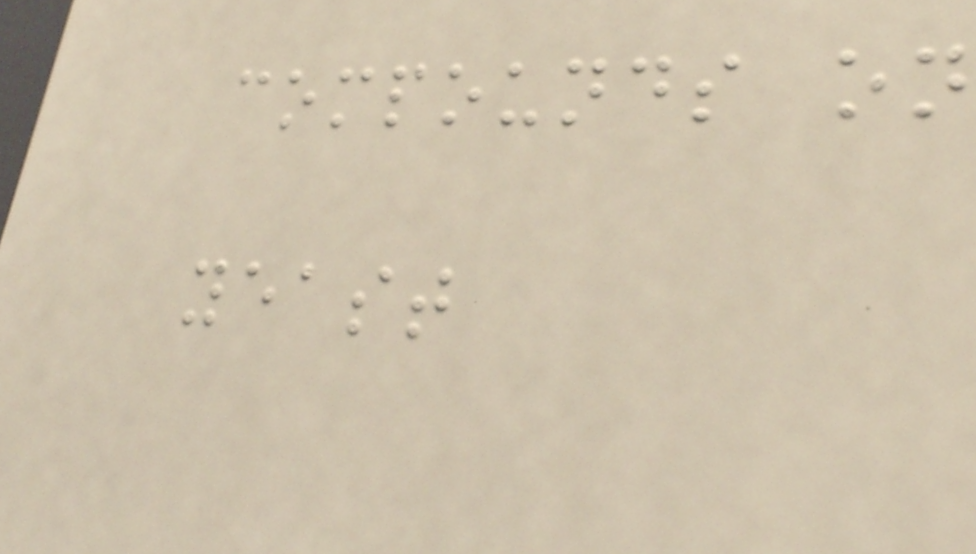compounds on
yeast
